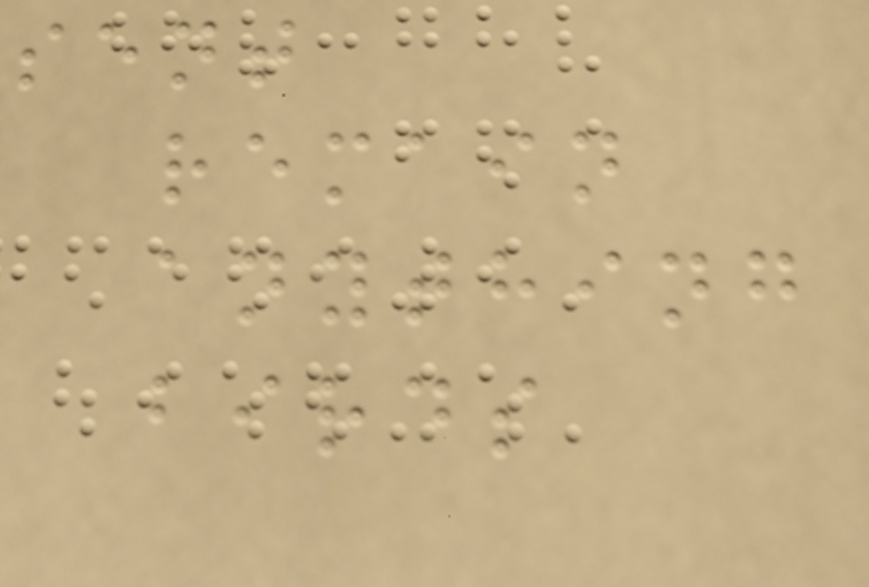sent
remain
anything
birds
